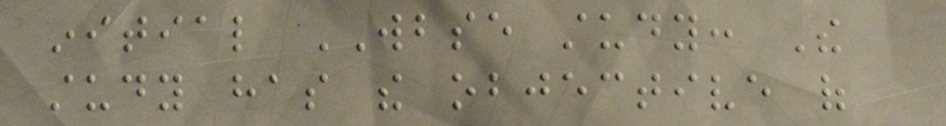initial WBSE study: The
study has the objective of
